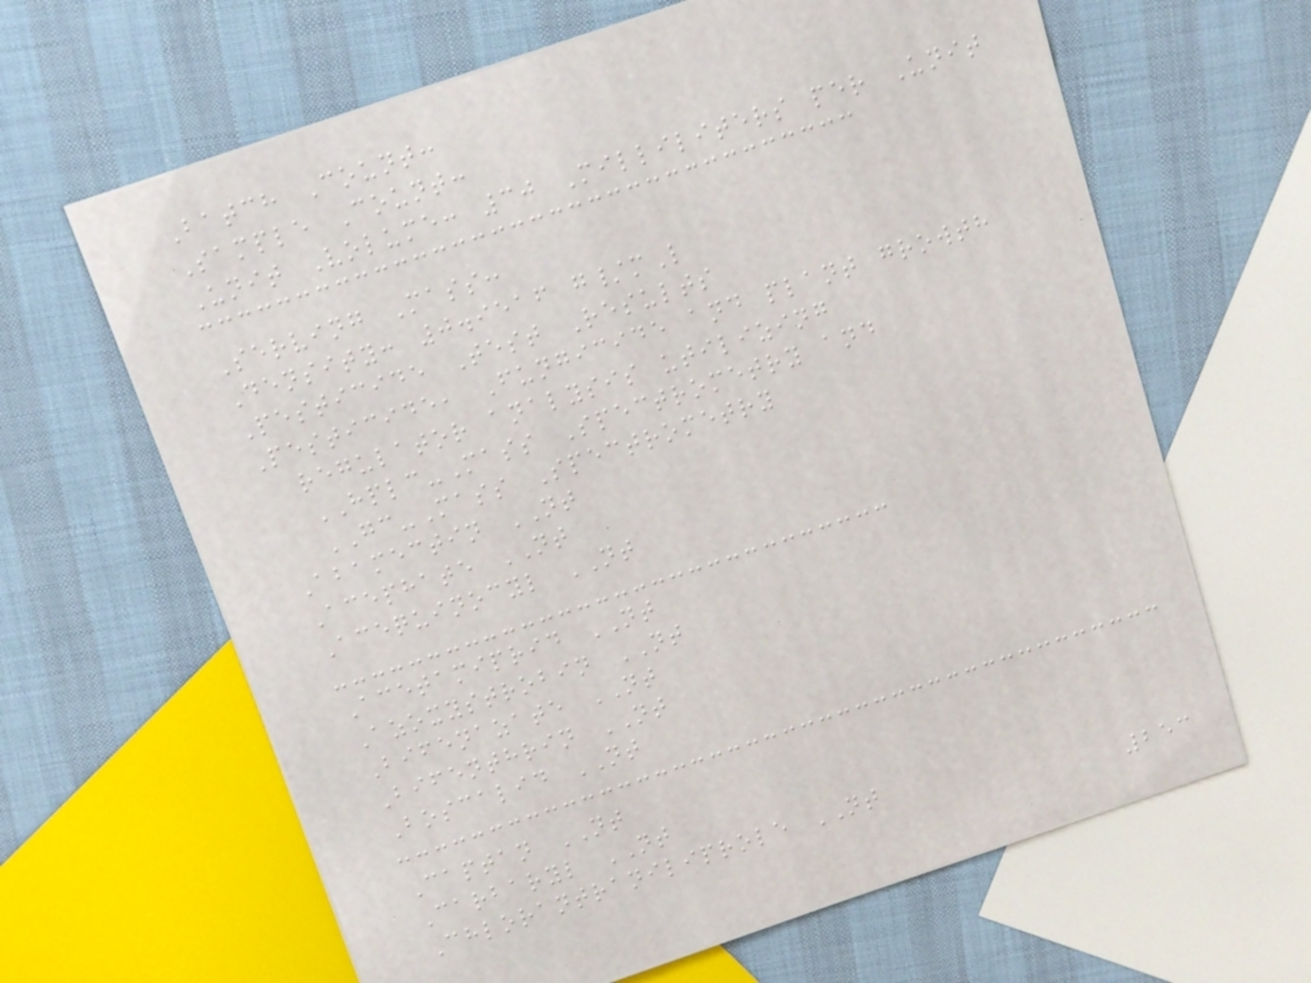Batch Count:
Sample Count:
Unit Volume: 30 Milliliters per Unit
Serving Mass:
Density: 0.9516 g/mL
Pesticide Test Results
Pesticide, Fungicide and plant growth
regulator analysis utilizing
HPLC-Mass Spectrometry and
GC-Mass Spectrometry
Abamectin NT
Acephate NT
Acequinocyl NT
Acetamiprid NT
Azoxystrobin NT
Bifenazate NT
Bifenthrin NT
Boscalid NT
Captan NT
Carbaryl NT
Chlorantraniliprole NT
253
